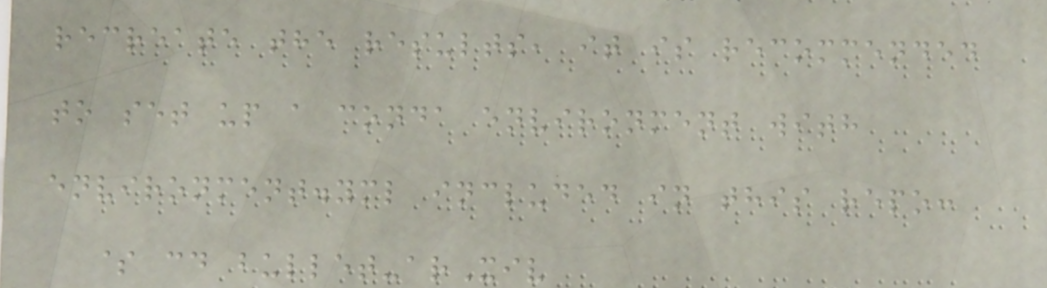recreate the results, it is recommended
to set up a conda environment with
environment.yml included in this repo:
$ cd bullet-arXiv
